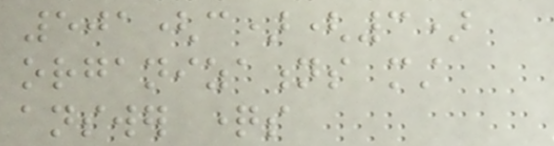501(c)(3)
organizations must
answer questions
